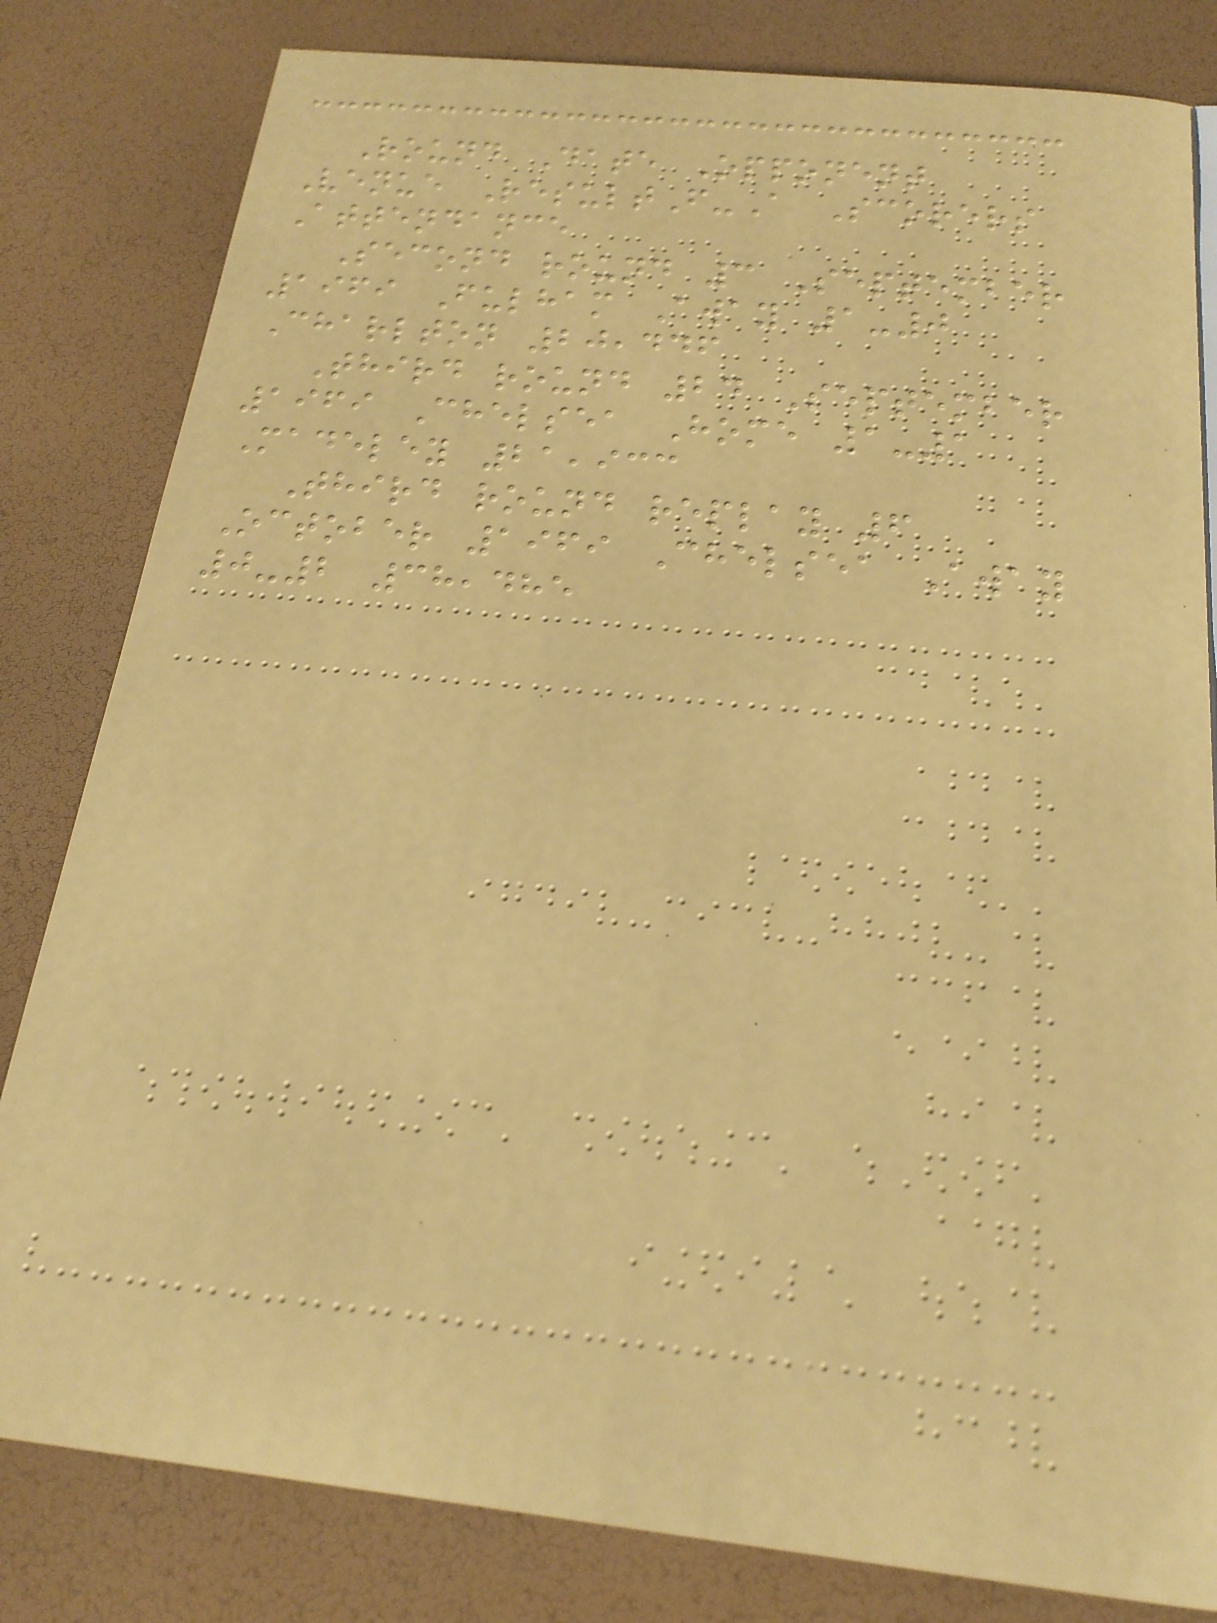Round Date Opponent
Venue ResultF-A Scorers
Attendance
Second round 3 September
1969 Fulham Away 1-0
Charlton 20,446
Third round 24 September
1969 Chelsea Home 1-1
Madeley 21,933
Third round replay 6
October 1969 Chelsea Away
0-2 38,485
